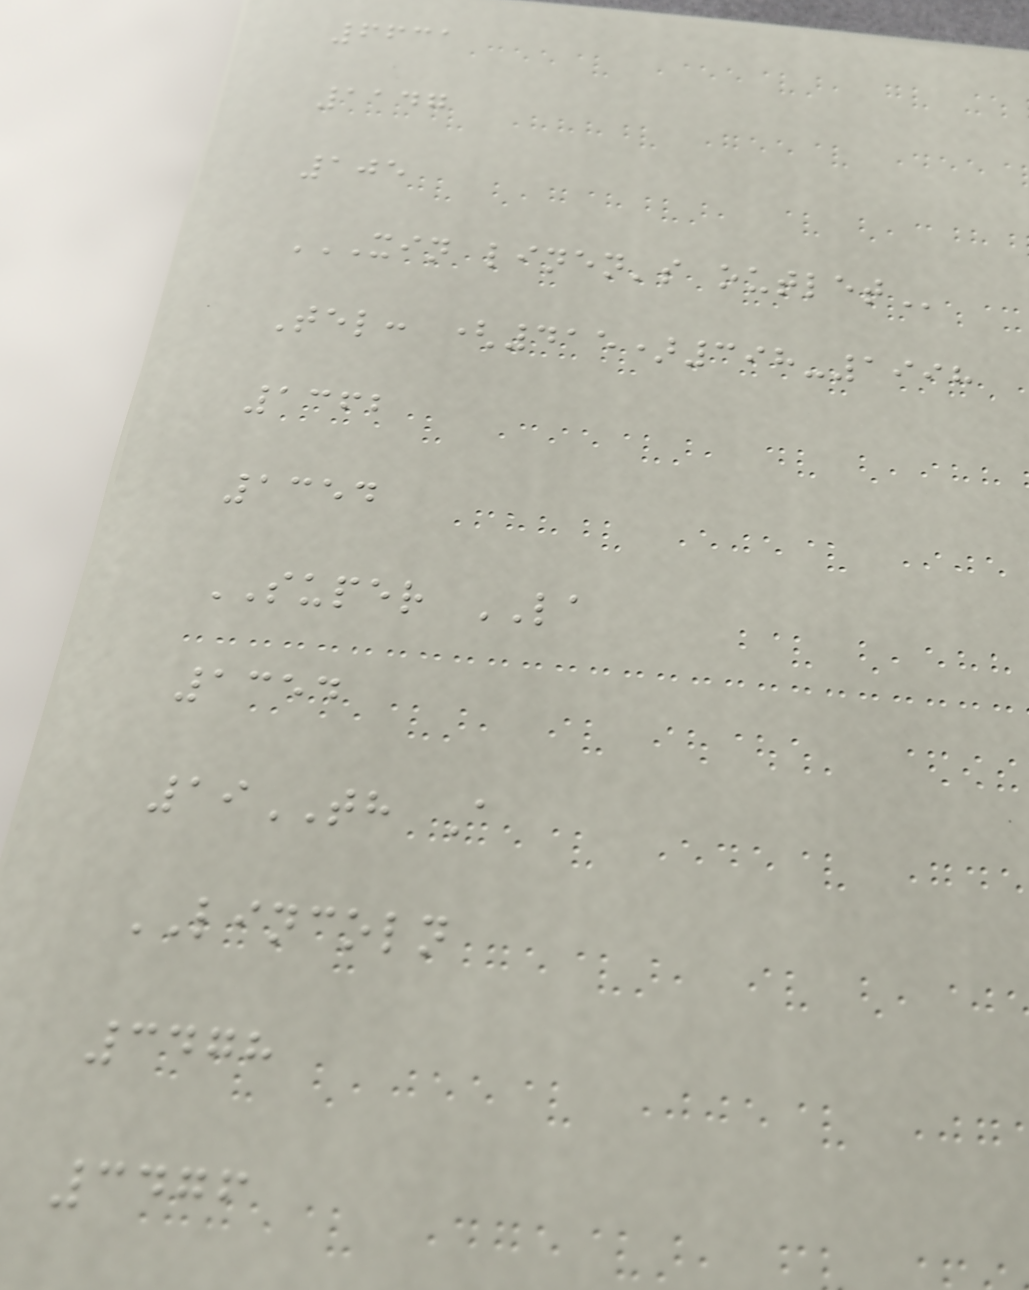6631
1147
105
XIN LINEN'S OUTLET
Tel: (415)398-1998
1362
1354
SUPER LA
1354
19TH A
LINCOLN
3478
3476
